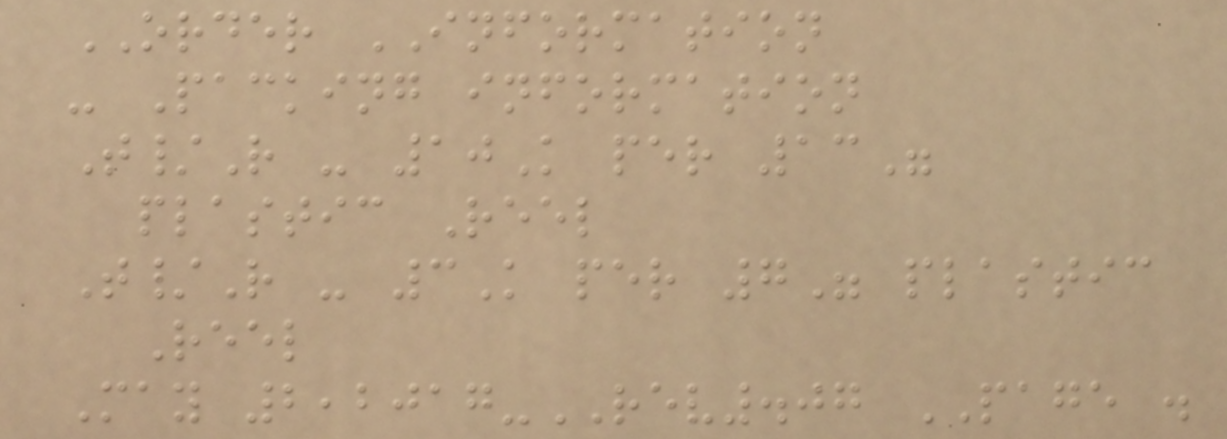ORDER INFORMATION
- Packing information
T/R - 10K per 13"
plastic Reel
T/R - 3K per 7" plastic
Reel
May 2,2017-REV.07 PAGE .
